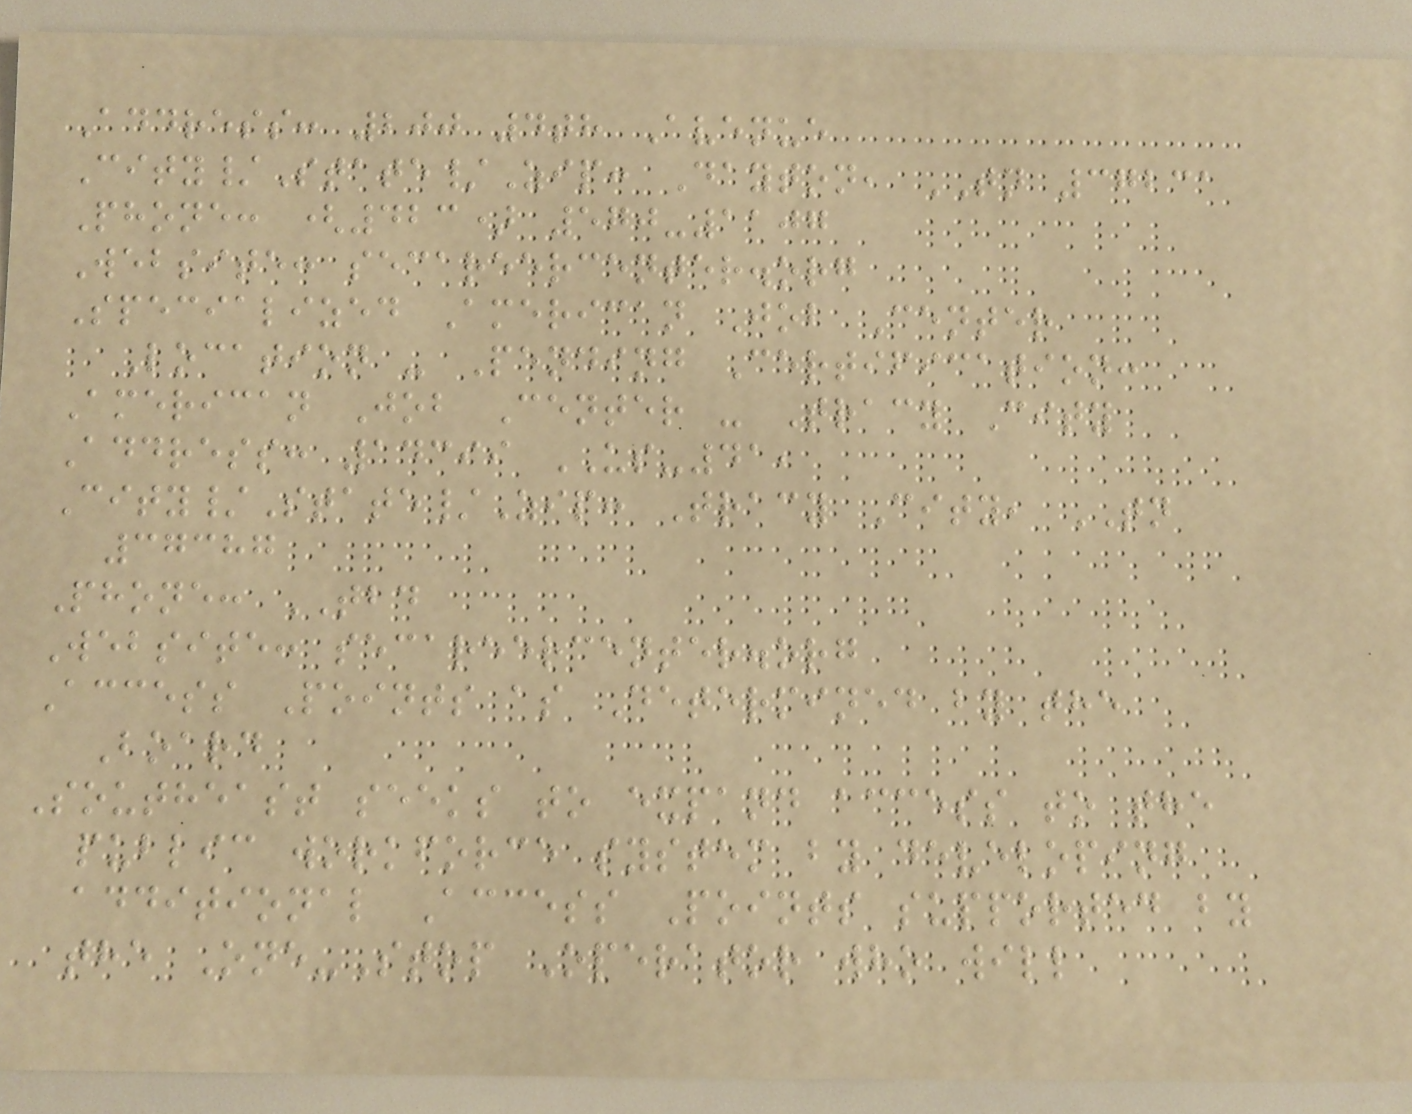Address: 200 4th Avenue
City/State/Zip: Dayton, TN 37231
Phone: (423) 570-1107
Website: secareercenter.org
Specialized American Job Center
Location - Pending Certification:
American Job Center - Tracy City
Address: 14399 US-41,
City/State/Zip: Tracy City, TN
37387
Phone: TBD
Website: secareercenter.org
Access Points as Determined by the
Board
Southeast seeks to expand access to the
public workforce system by developing
additional Access Points supported by
the One-Stop Operator who will
